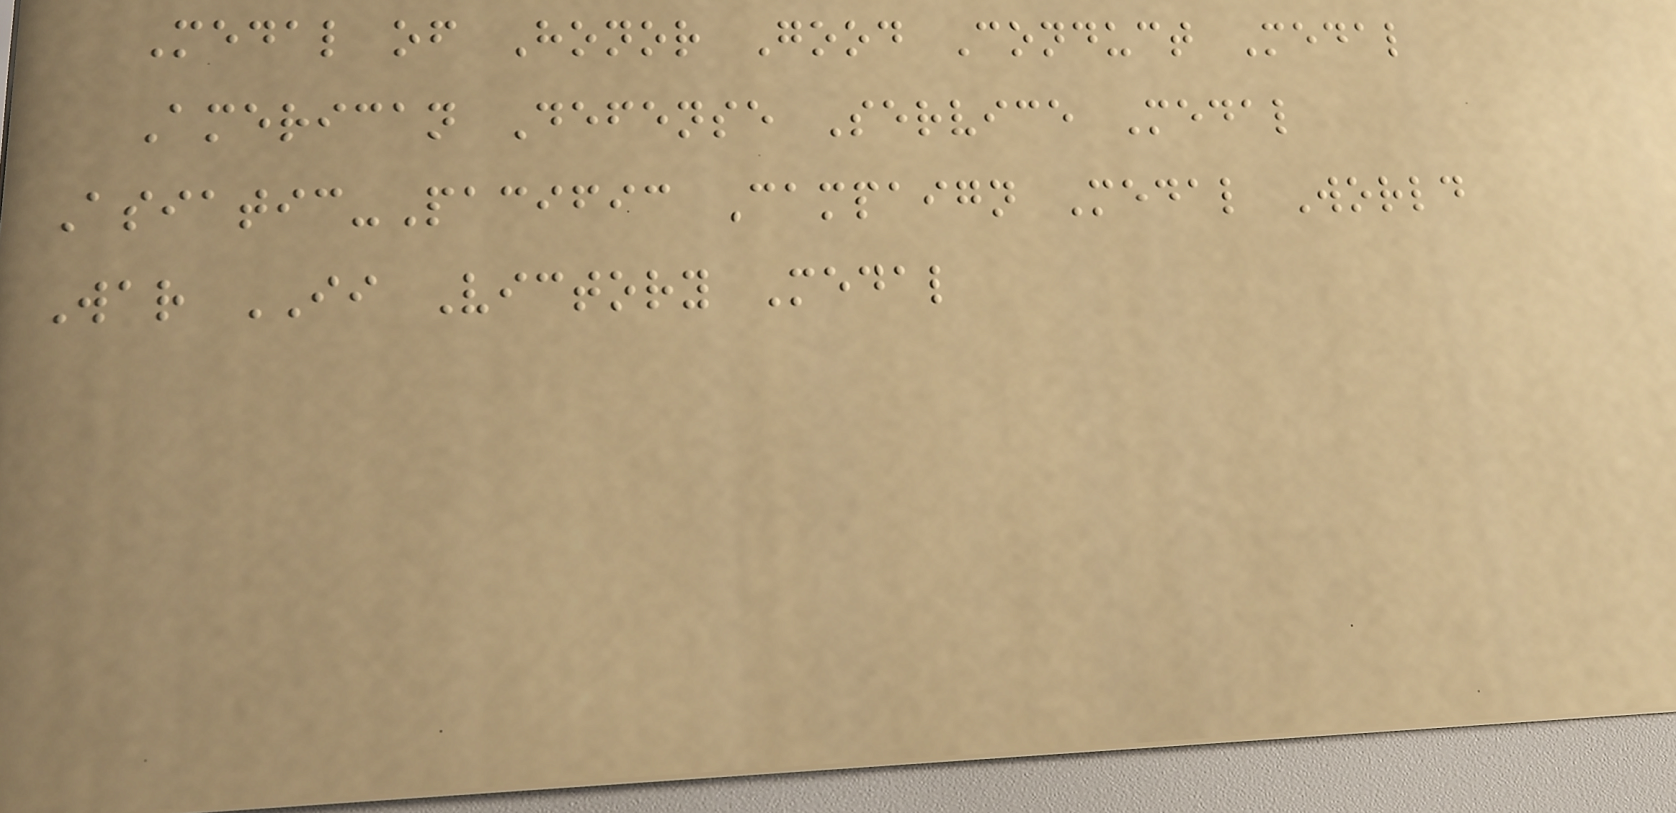Medal of Honor Good Conduct Medal
American Defense Service Medal
Asiatic-Pacific Campaign Medal World
War II Victory Medal
